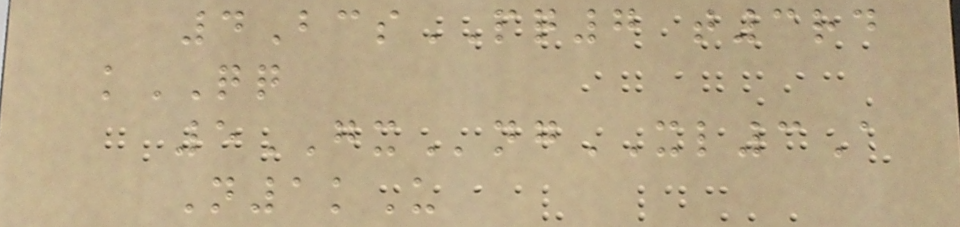4BcsPQ7 t3rd
kQQ
5GXngXL3A
N1kU
